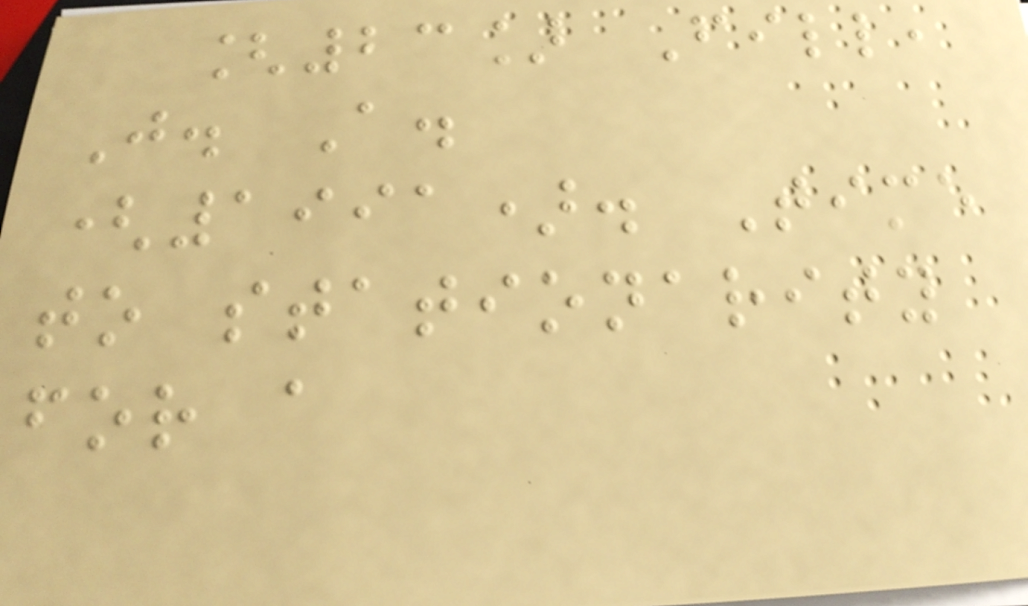[23] Fill,
J. A.
(1991). Time
to stationarity
for a
